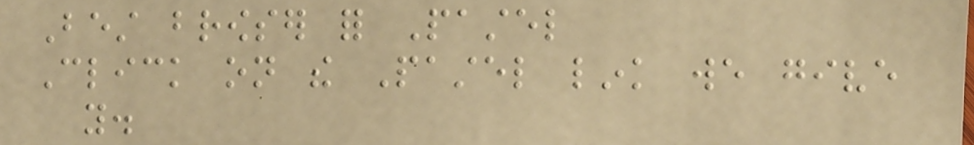Best browser for Pastel
Click on the Pastel link we give
you.
